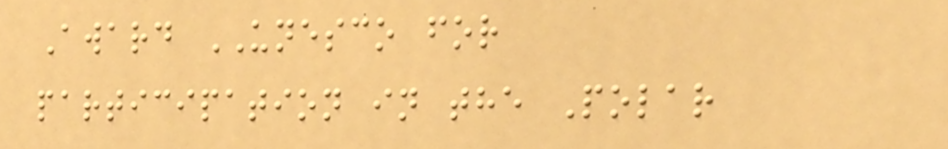Award UNESCO for
participation in the Polar
